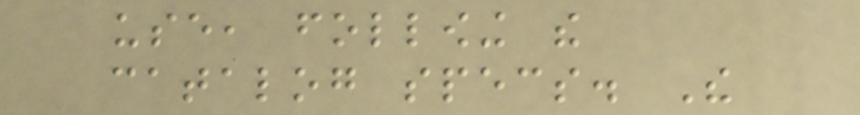use, following the
catalog specs. The
